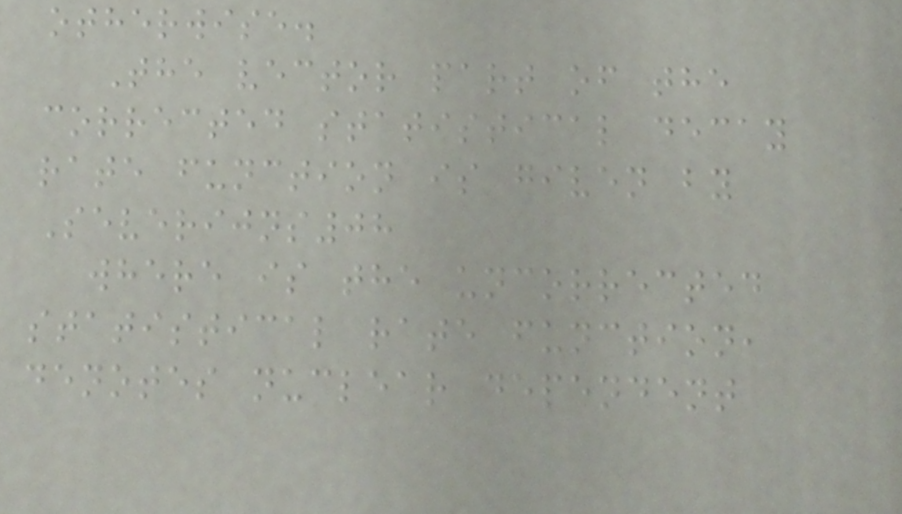otherwise.
The vector part of the
corrected statistical decay
rate function is given by
Severijns08
where is the uncorrected
statistical rate function,
denotes nuclear dependent
